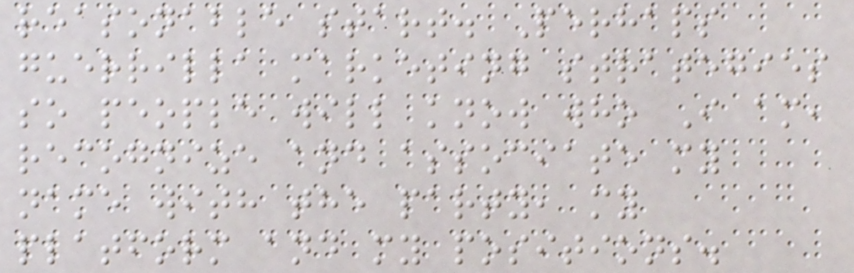reasonable start. Perhaps
guerrilla marketing strategies
so people will know who I am,
recognize and associate my
name with the party, my
platform and my positions.
